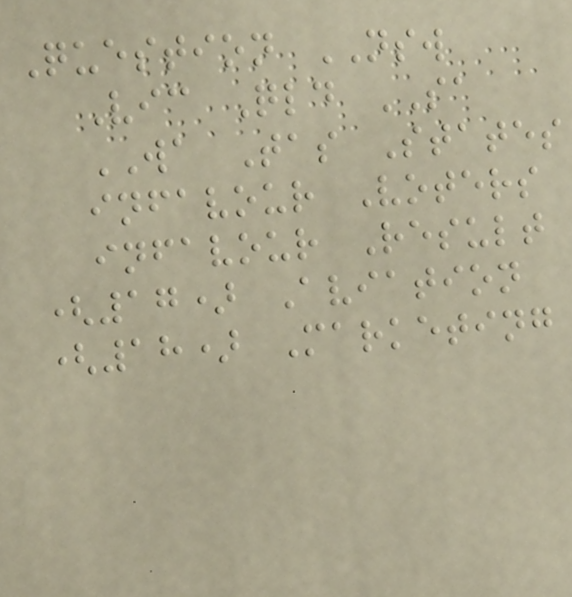Question NSW
Vic Qld SA
WA Tas States
infavour Voters
infavour Result
(17) Aviation
(18) Marketing
